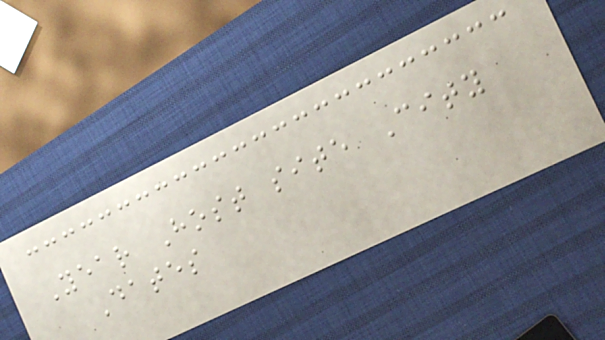Year Host site City
Dates
